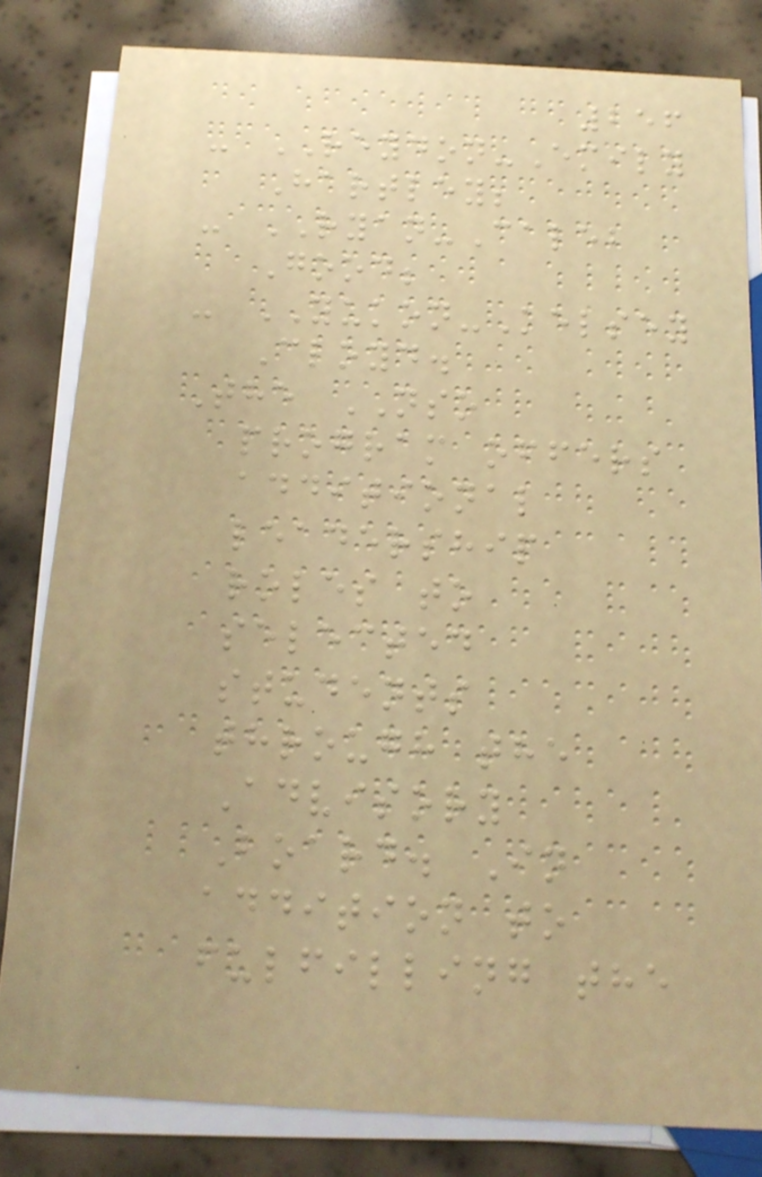256
- REYDON-Emily
Hartley;
- RYAN-Caleb
Good;
- YUKON-Kelsey
Cloyd.
The NSO
program offers
additional
leadership
roles to
selected
students
through the
Advisory
Board. In
addition to
fulfilling the
